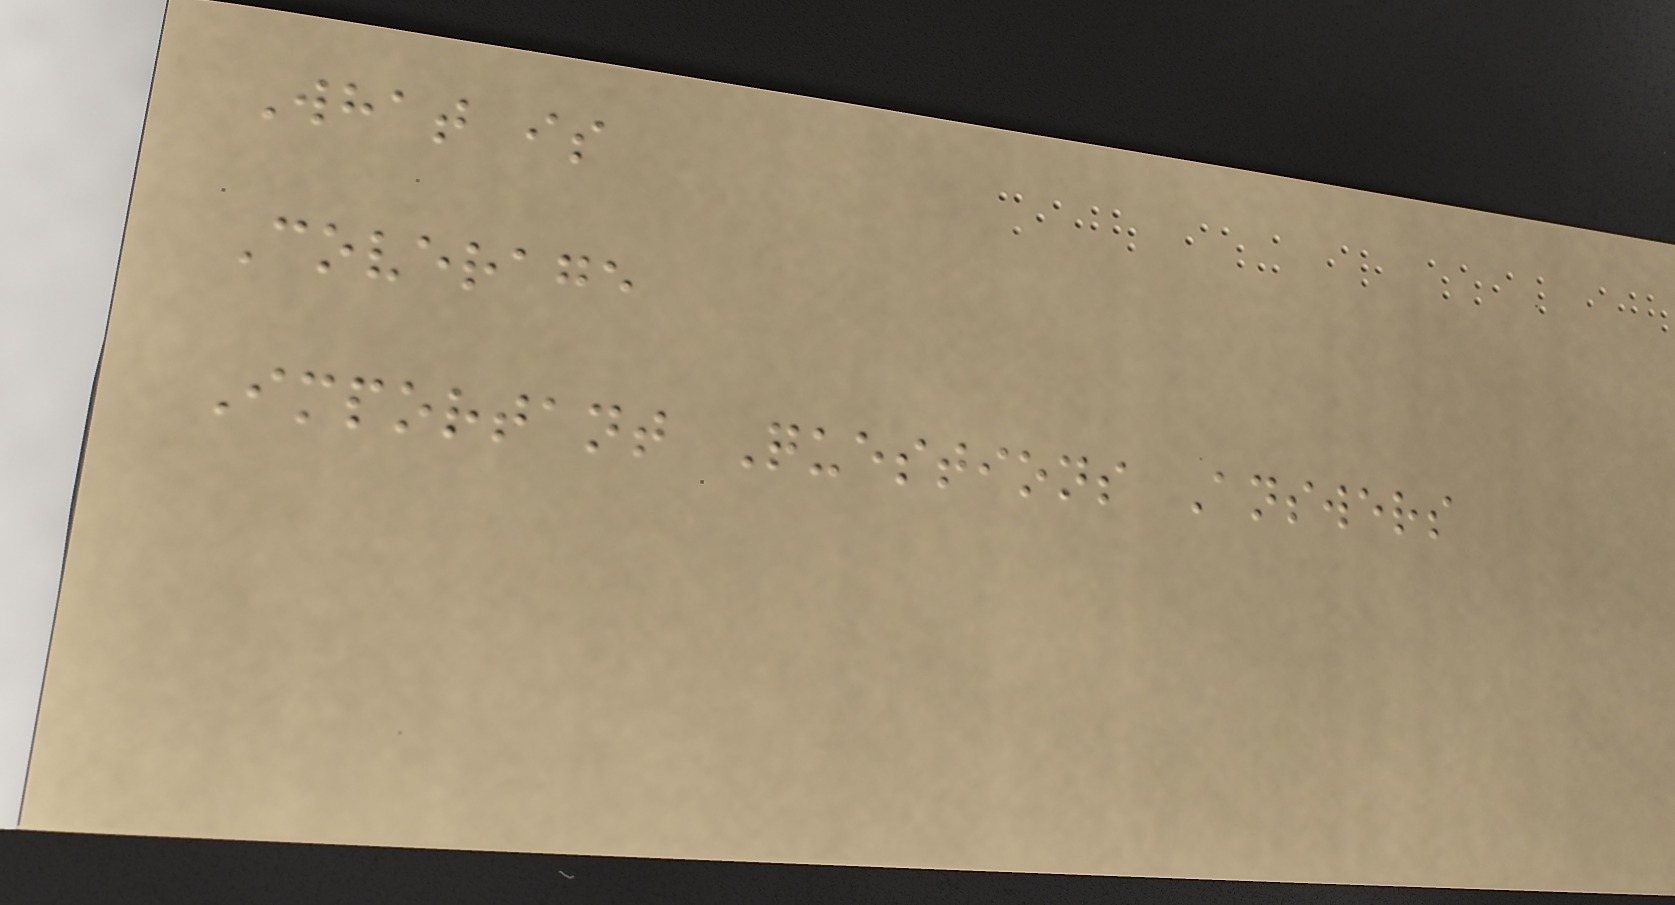What is
Coverage
Important Questions Answers
